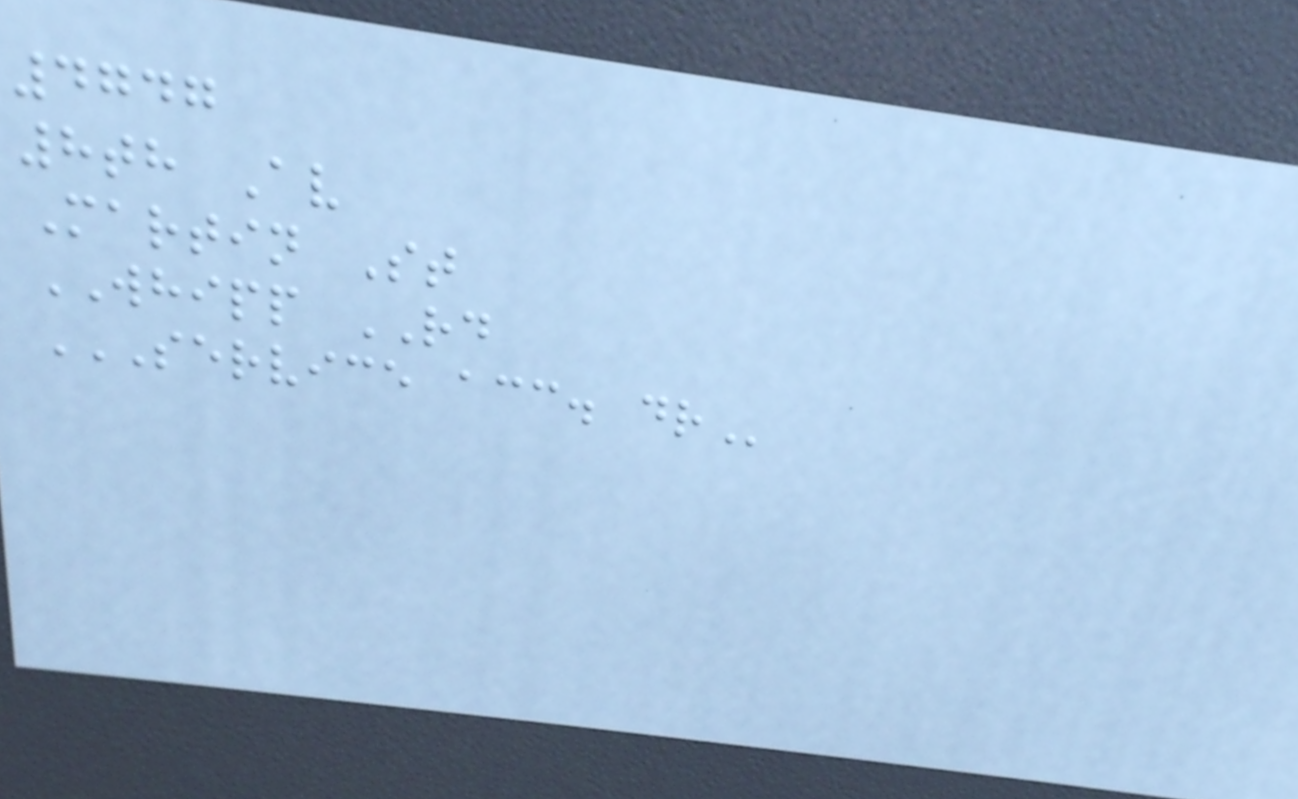4747
8th Av
Martin St
WHIPP RD
SERVICE ACC. DR
